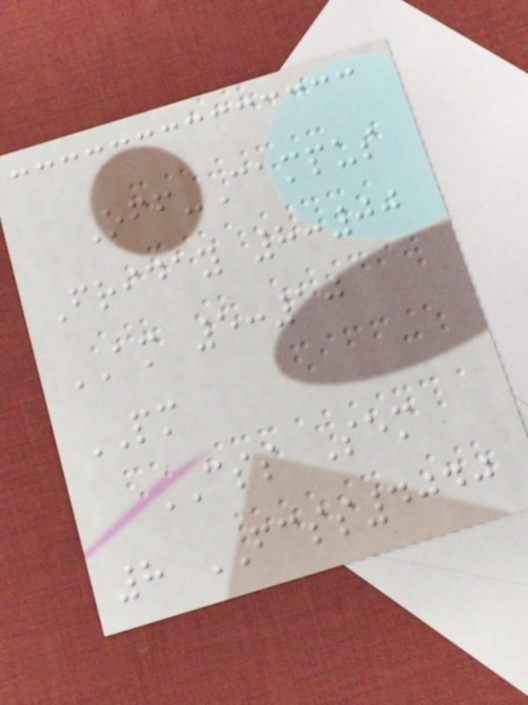Off-Campus
Friday 8:00
AM 5:10
PM
CSS Sem
8 FCSS4040
